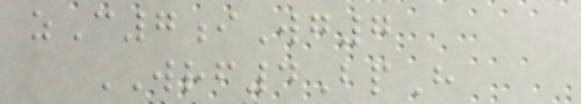zC7iWg7
WRF4BpH
